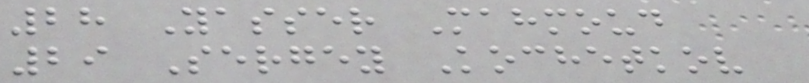28 Yasser Mahmoud
29 Sergey Kochetkov
